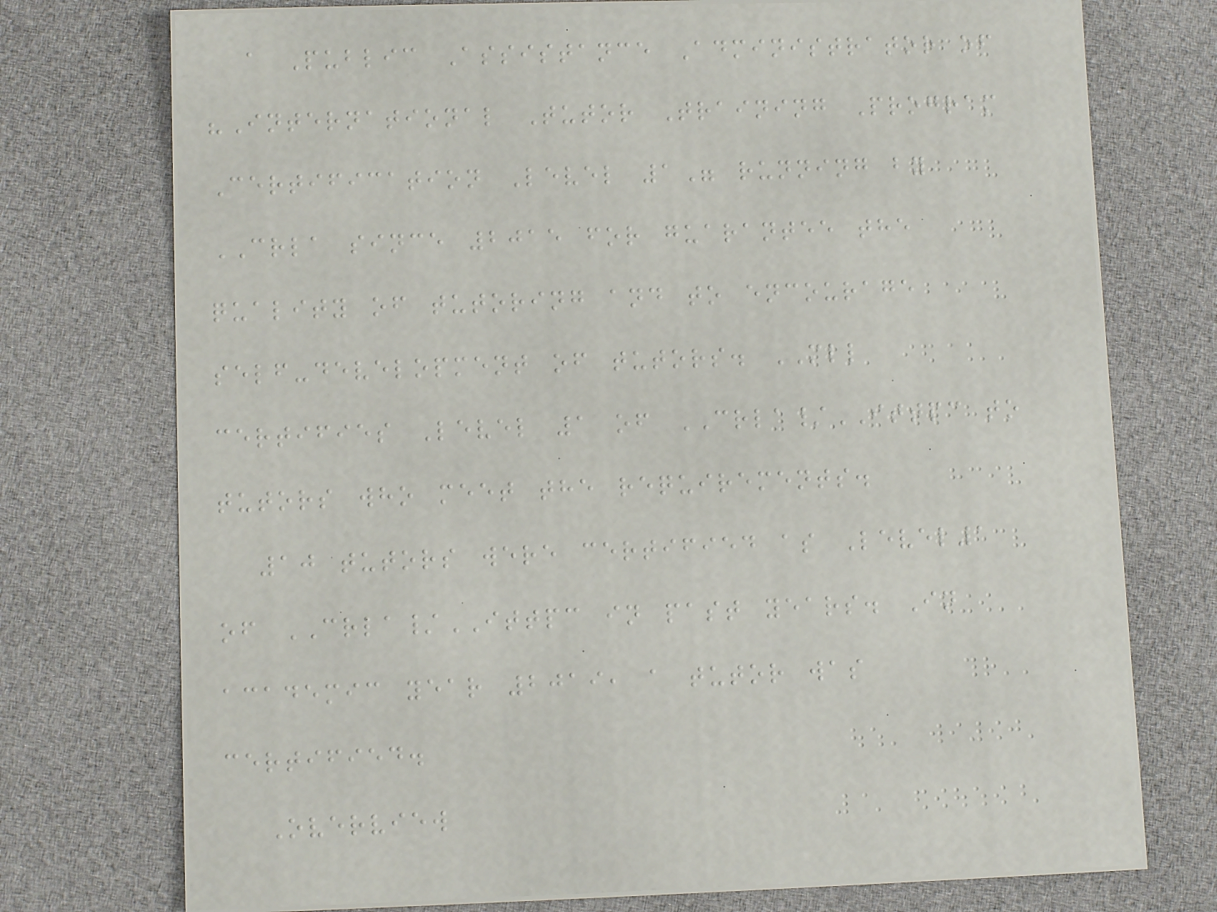a Public Assistance Administrator of
"International Tutor Training Program
Certification Level 1" running by
CRLA since 2015 for guarantee the
quality of tutoring and to encourage
self-development of tutors. MLL
certifies Level 1 of CRLA/ITTPC to
tutors who meet the requirements.
10 tutors were certified as Level1
of CRLA/ITTPC in past years. In
academic year 2019, a tutor was
certified.
Overview
